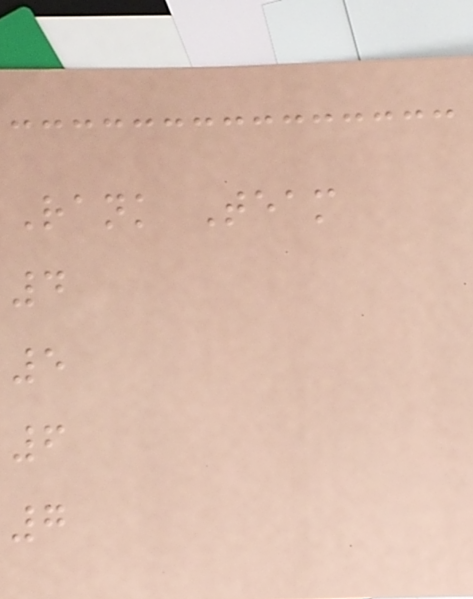Rank Team
4
5
6
7
